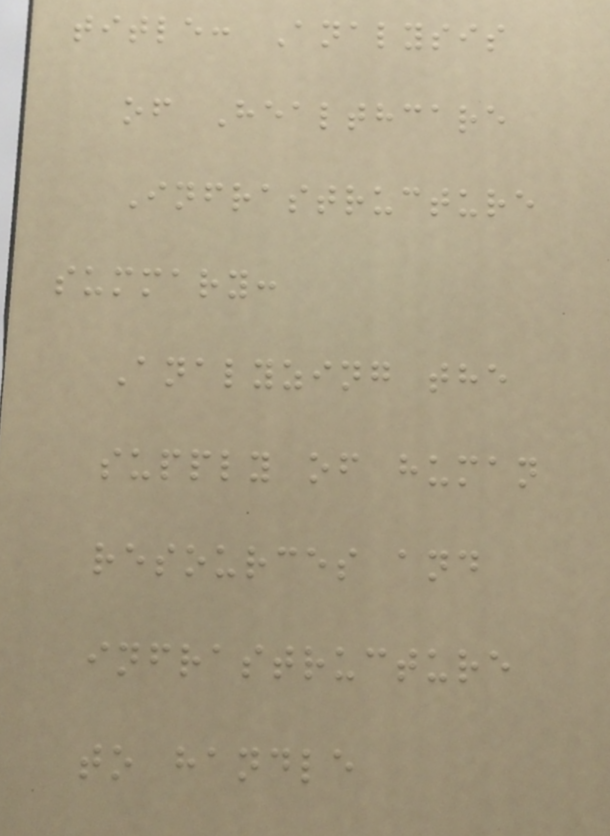title: Analysis
of Healthcare
Infrastructure
summary:
Analyzing the
supply of human
resources and
infrastructure
to handle
